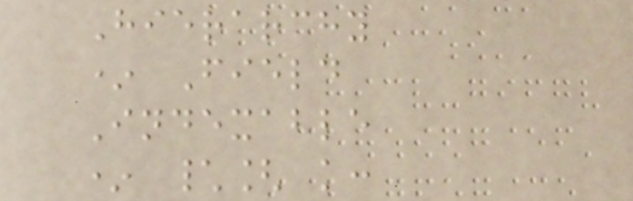Hierarchy
* Field
Indexable
* \[ k:
